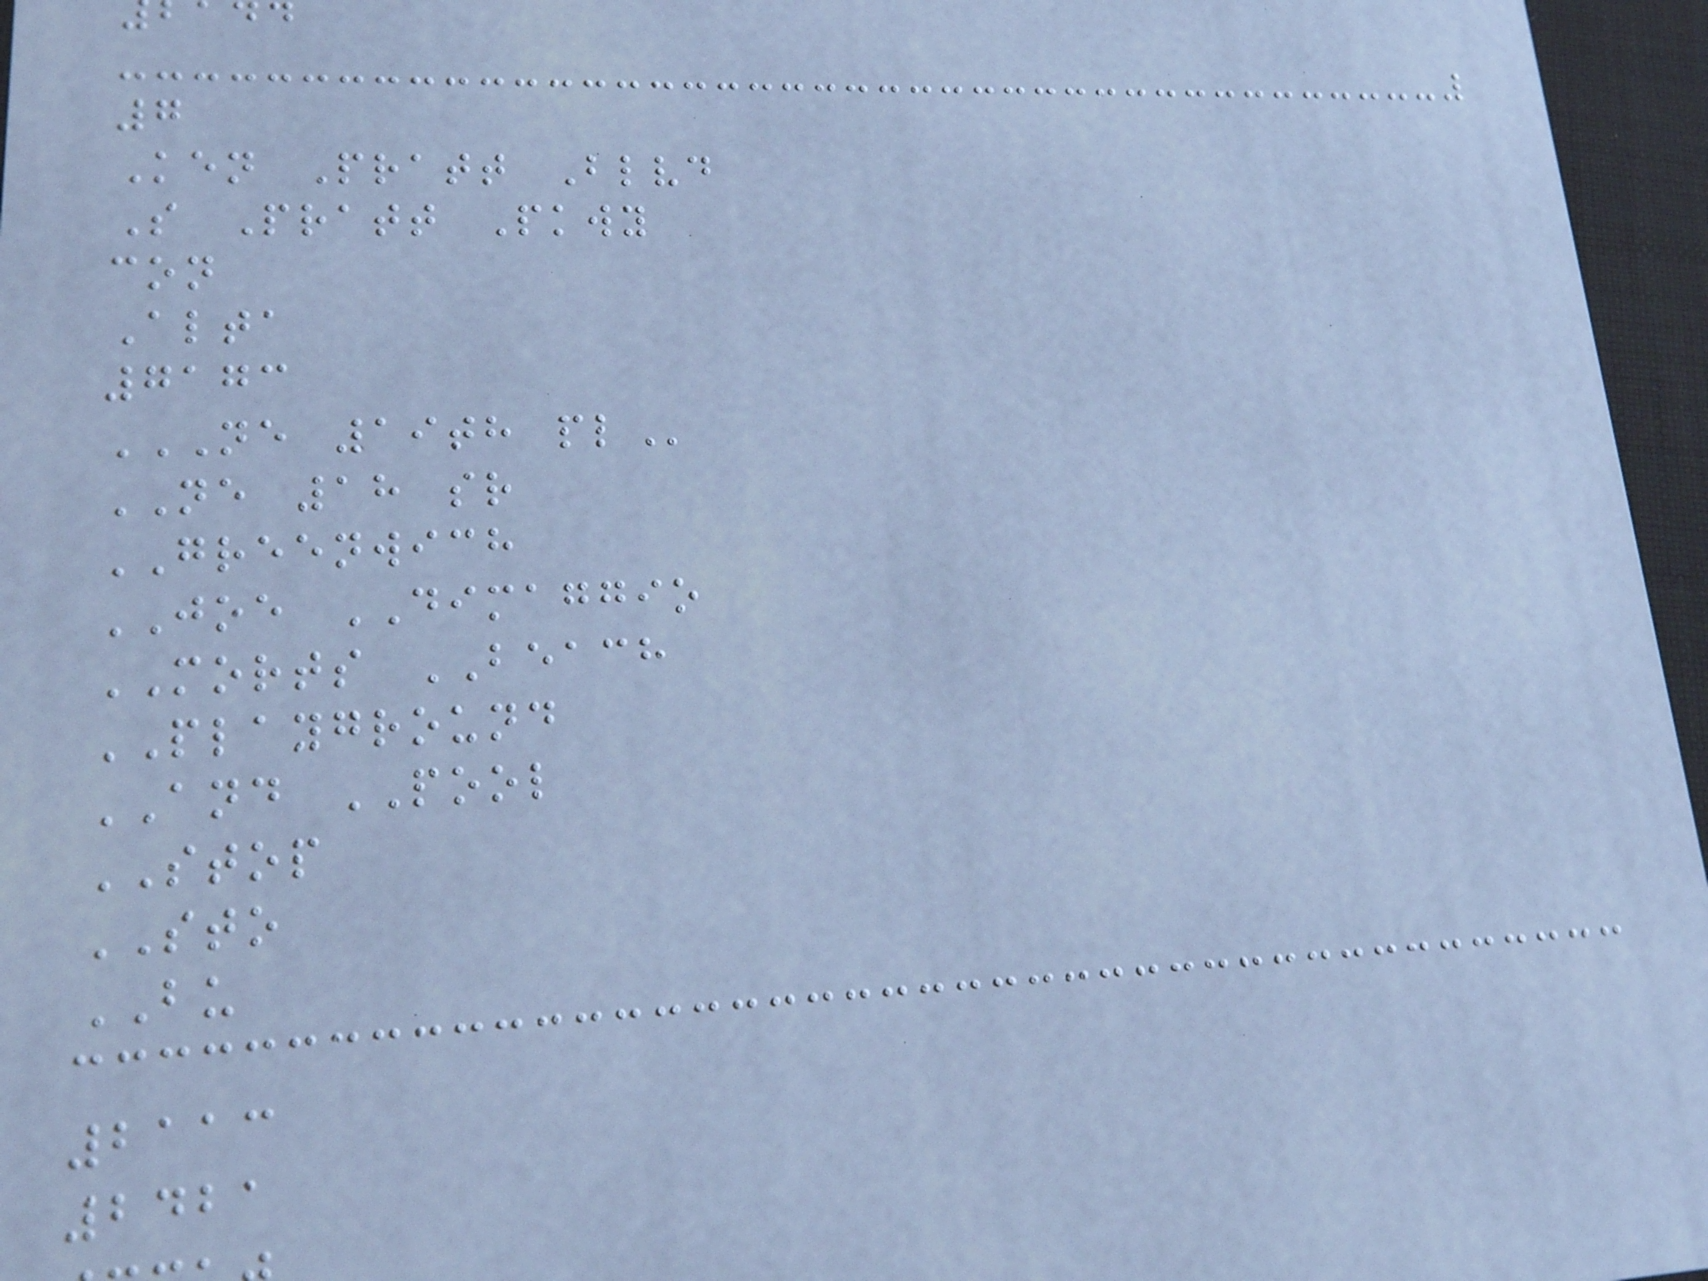7
Ken Pratt Blvd
S Pratt Pkwy
con
Alta
7173
NE 19TH PL
NE 18 sr
GREENWICH
JOE DIMAGGIO
MORTS BEACH
PLAYGROUND
AND POOL
STOP
STO
BU
2113
2421
